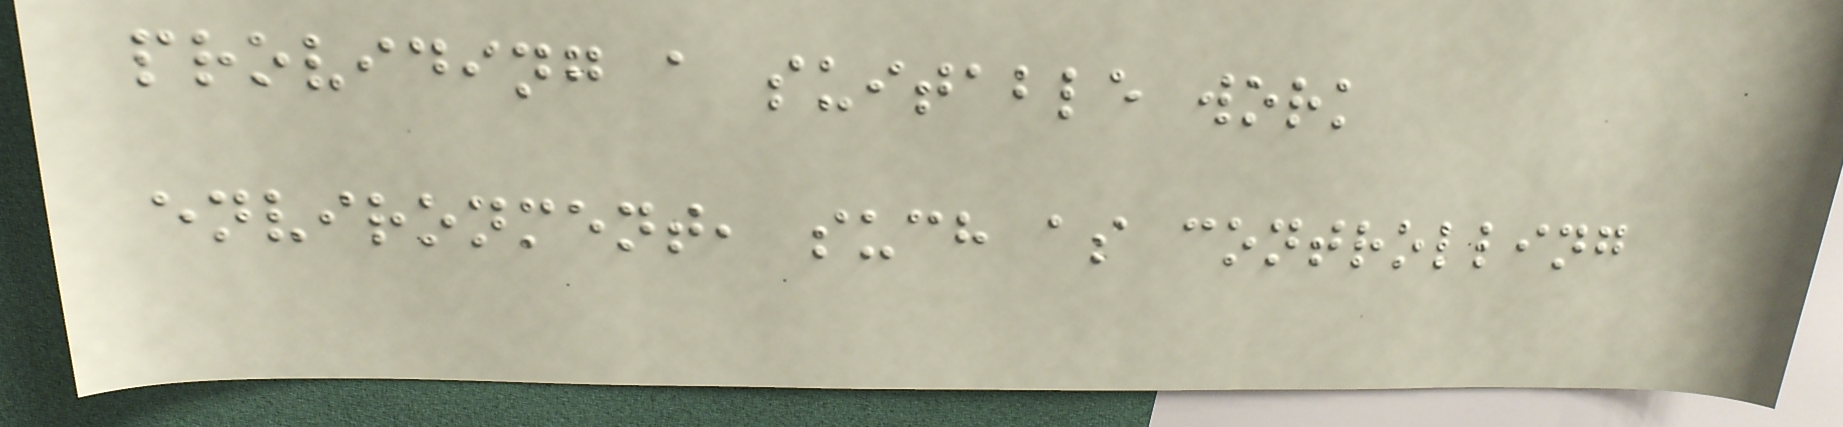providing a suitable work
environment, such as controlling
